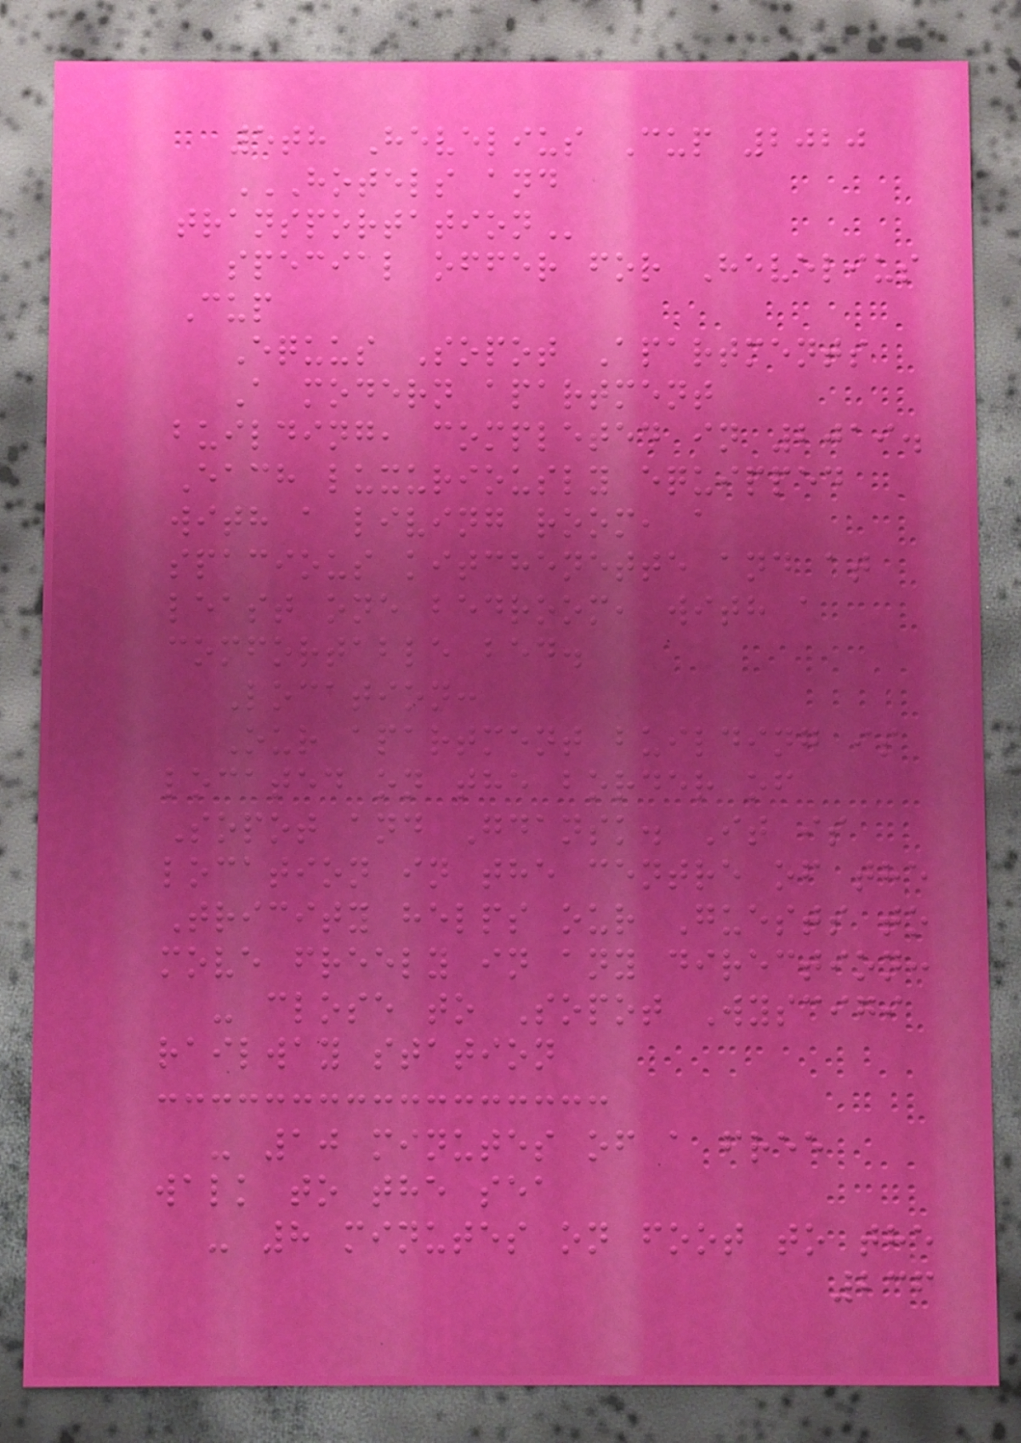5th Hevelius Cup 2020
HOTELS AND
TRANSPORTATION
special offer for Hevelius
Cup
Equus Sopot Apartments
A modern apartment
building, completed in 2019.
Each luxuriously equipped
with a living room, a
spacious kitchenette and at
least one bedroom, with a
comfortable bed.
Location:
Our apartment building is
located on the border of
Sopot and Gdansk. It is
location in the centre of the
Tricity helps our Guests to
move freely in any direction:
- close to Sopot Wyscigi
railway station
- 10 minutes of a free
walk to the sea
- 8 minutes on foot to the
236
